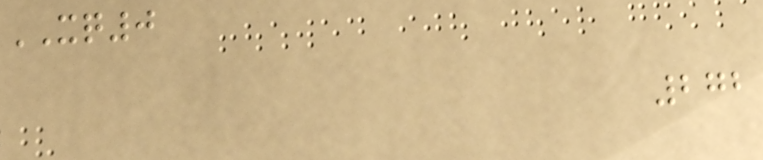XQ0
272
